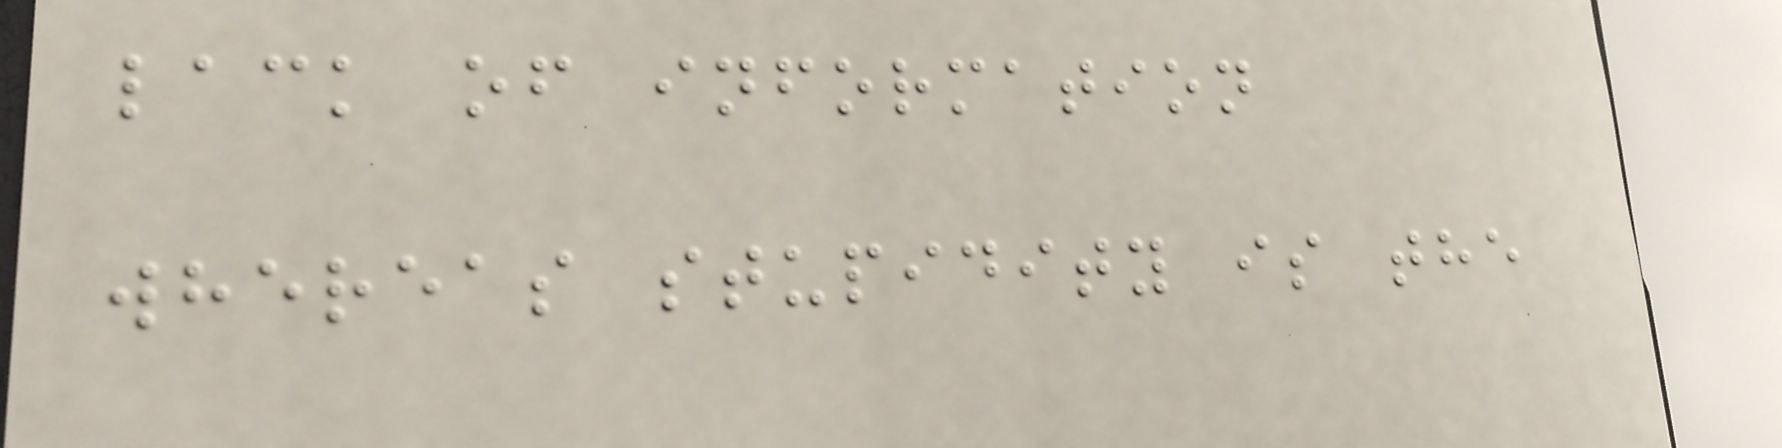lack of information
whereas stupidity is the
